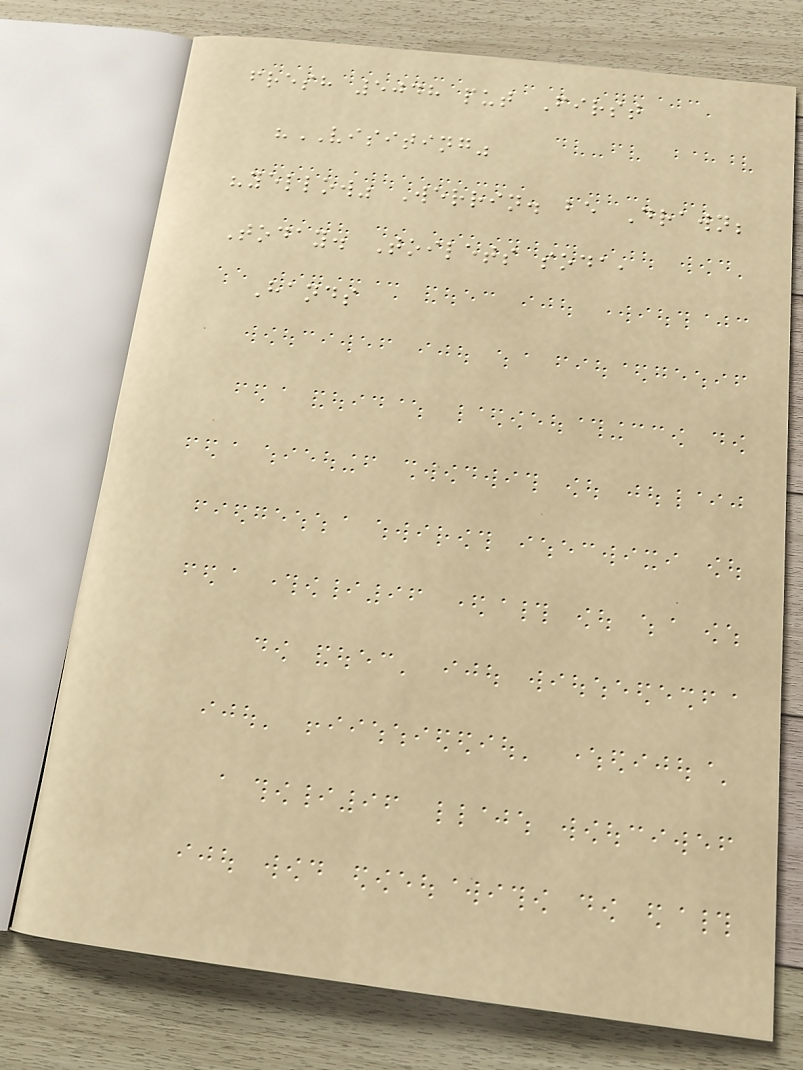fresh 5048 put First
"VISITING"
"yellow" Werrin. be Drawn;
Today. Toilets soda,
Hands
